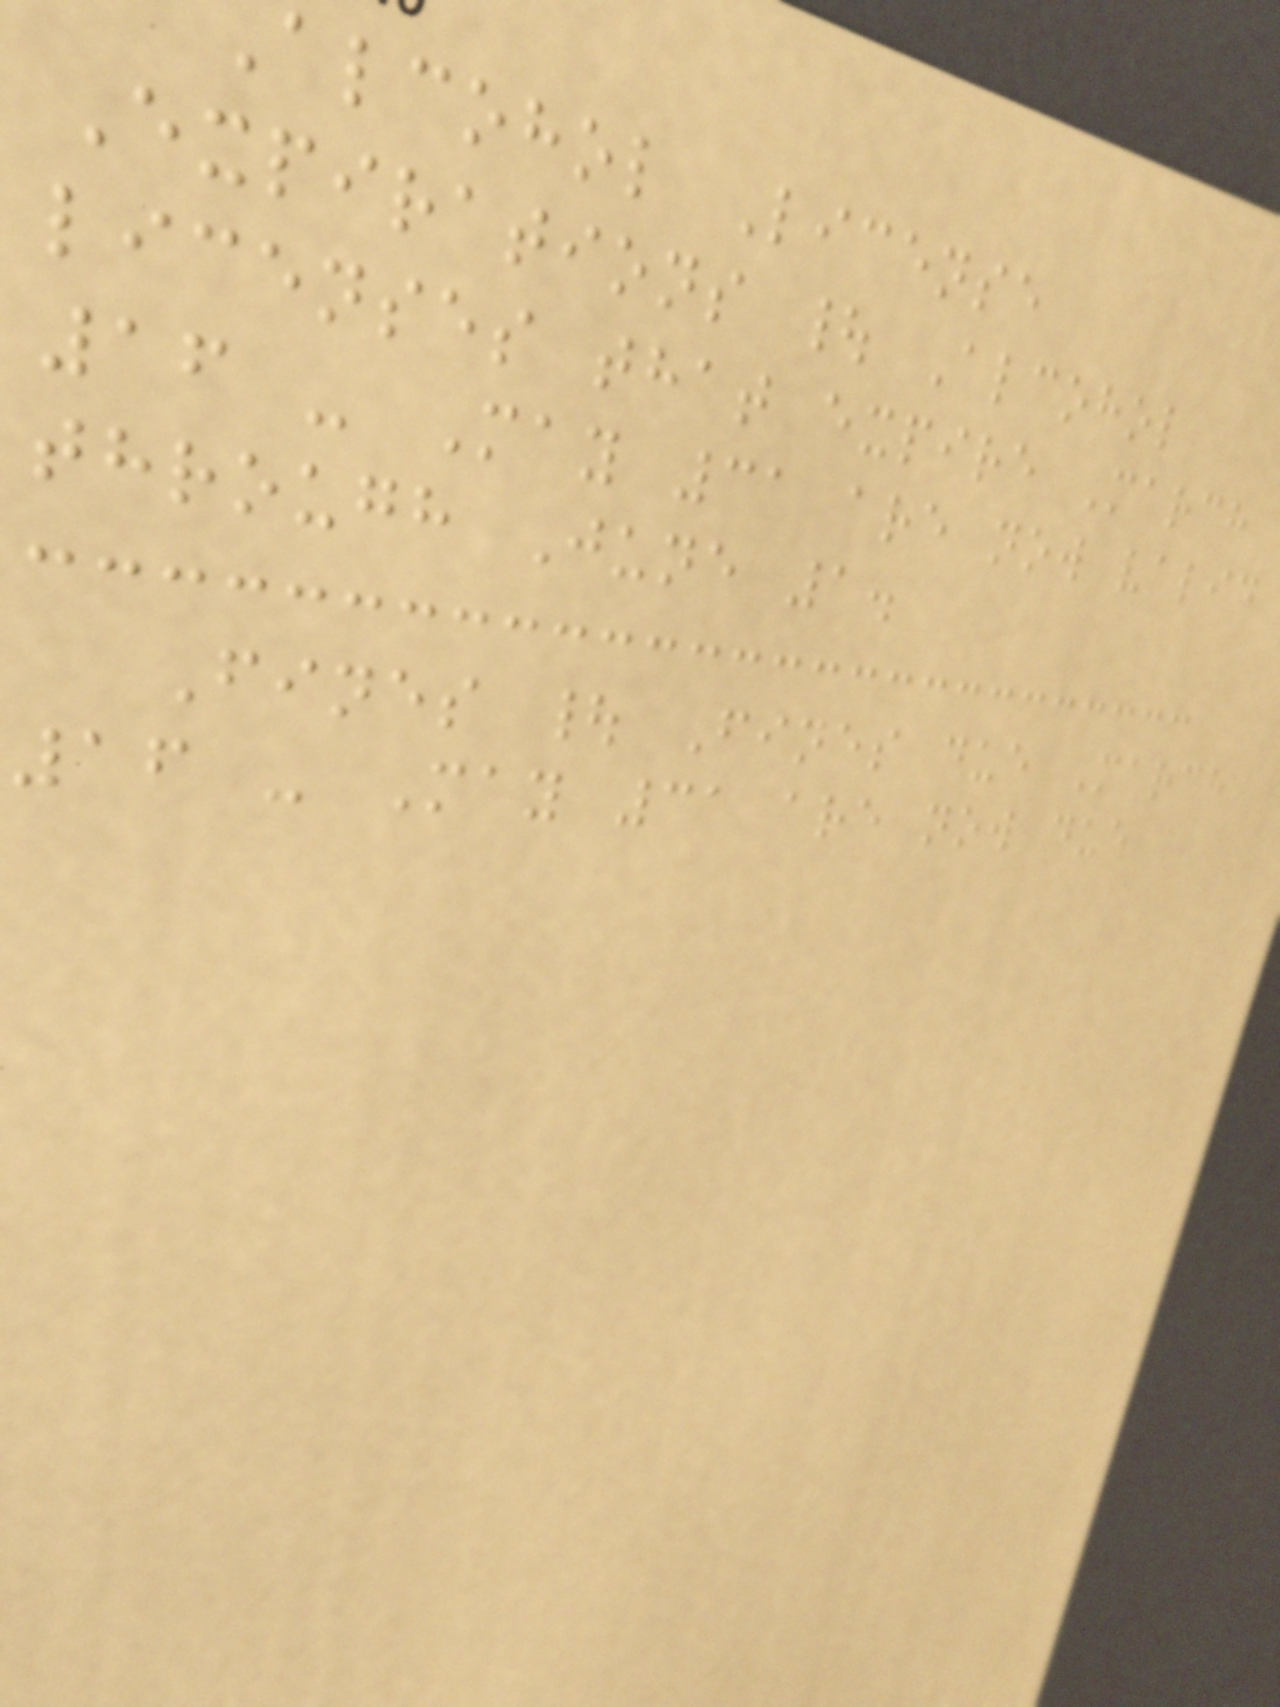alcohol License
Expirations | Alcohol
licenses that expire March
16 - May 31 are now valid
through June 1.
Fines | Fines due March
16 - May 31 are now due
